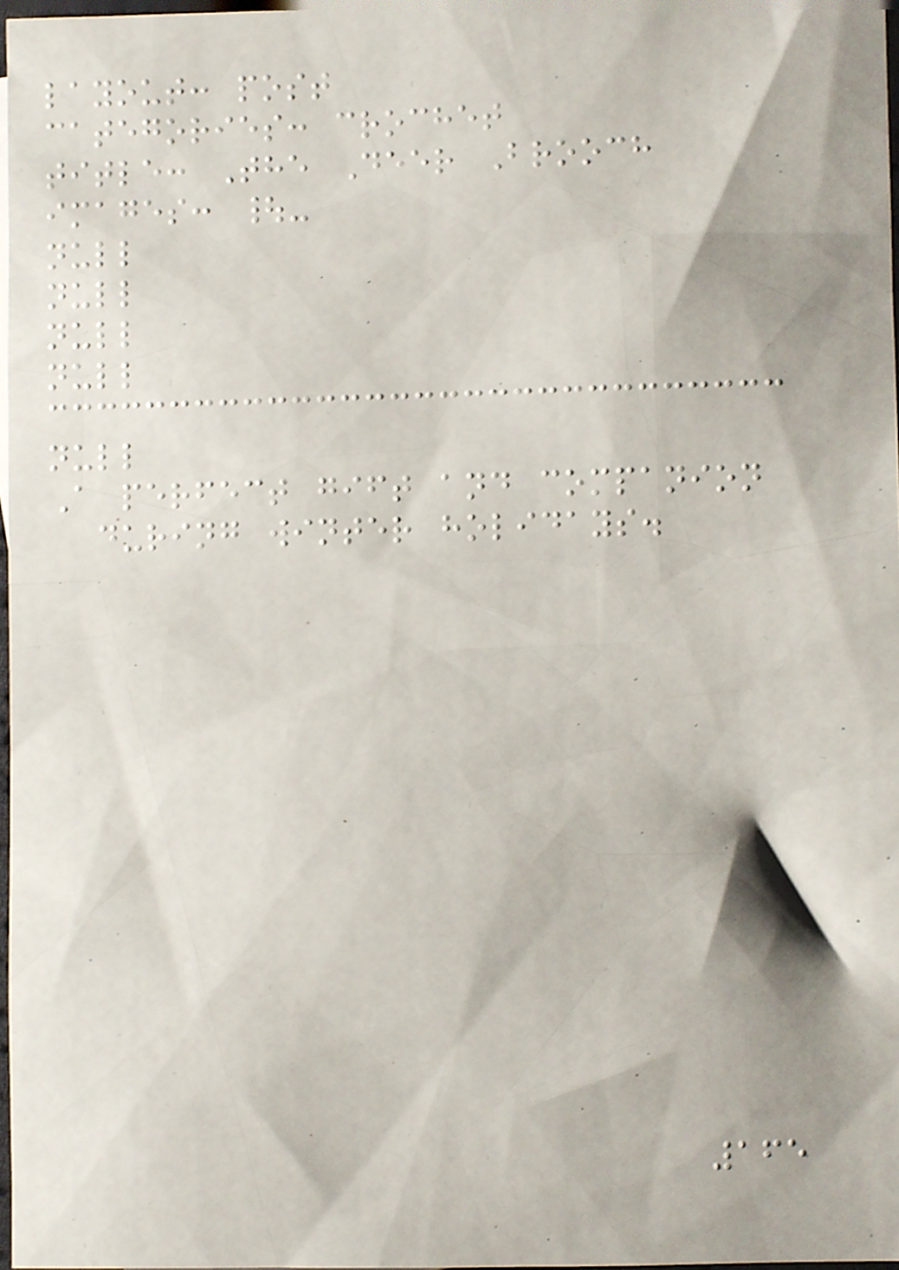layout: post
categories: crochet
title: The Deer Brooch
images: |-
null
null
null
null
null
A perfect gift and companion
during winter holidays.
165
